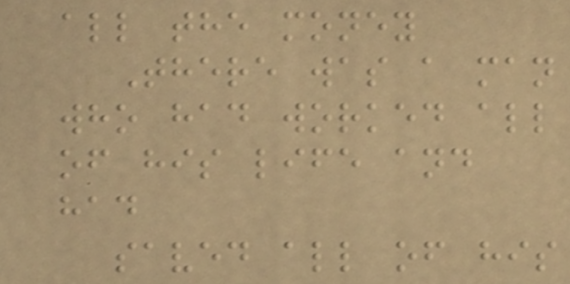all the money
There was a man
who had worked all
of his life and
had
saved all of his
